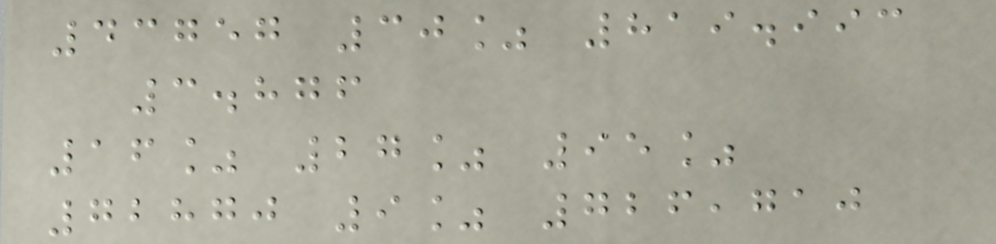43757 30% 819.993
3.876
16% 27% 95%
72870 9% 726,710
